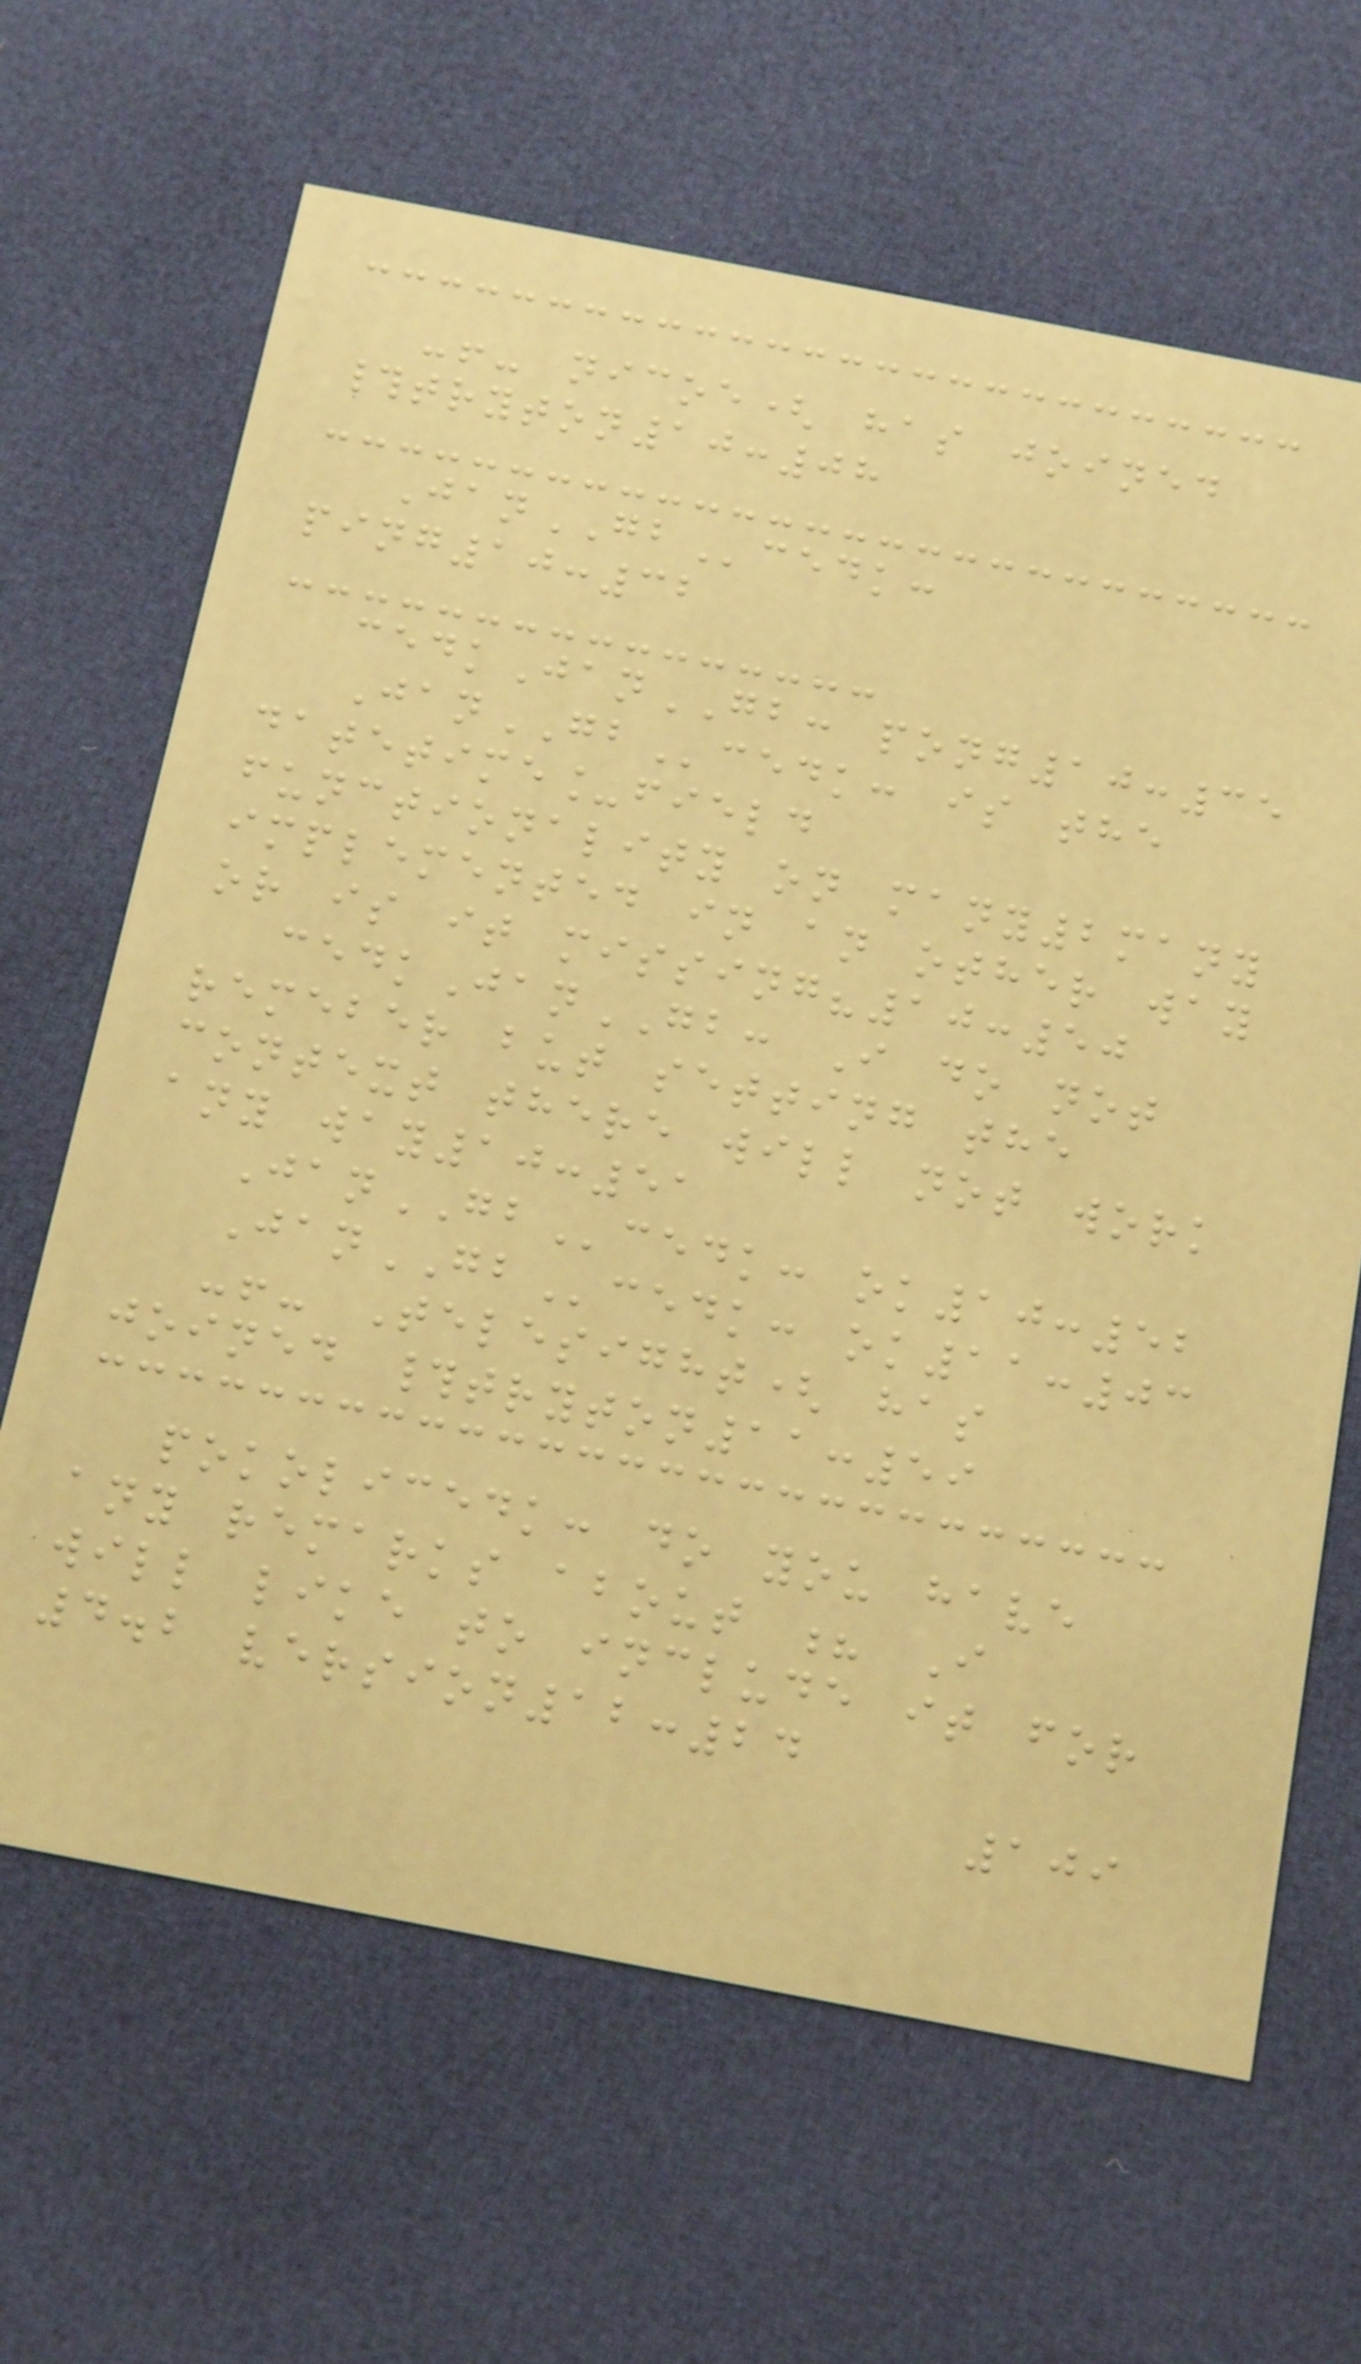-!- nicoe( has joined
#tryton10:08
JanGBcedk:
ping10:32
cedkJanGB: pong10:35
JanGBcedk: is the
datetime_field
functionality on many2many
implemented in an other way
or is it missing?10:50
cedkJanGB: I do not
remeber but setting the
context there will not work
any way10:51
JanGBcedk: ok10:52
JanGBcedk: ok11:03
-!- Telesight( has
joined #tryton11:59
pokolicedk: do you have
any remarks about ? I
will like to include it for
4.2 version12:24
109
